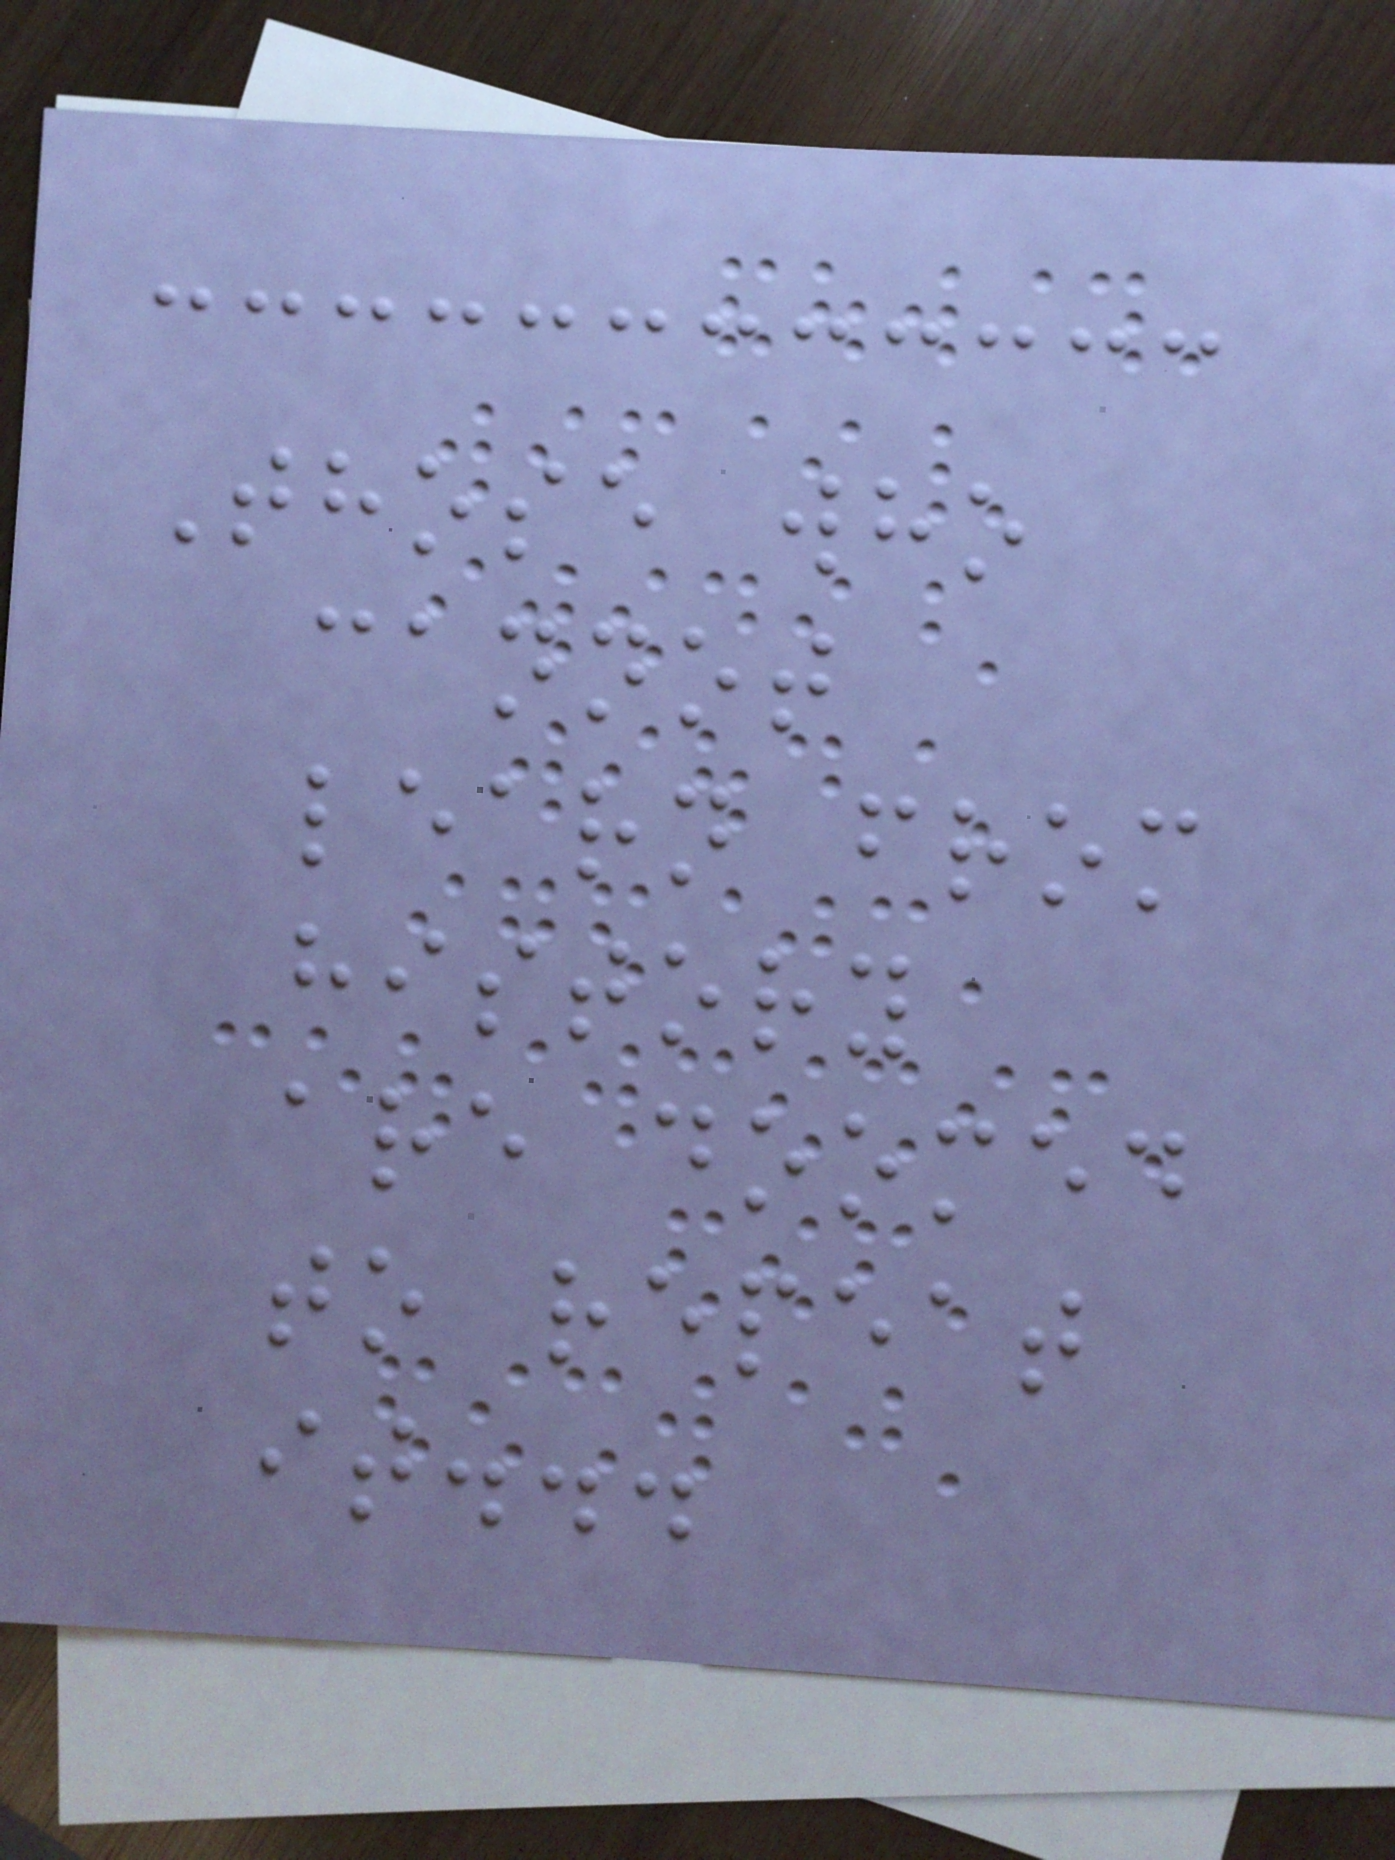Those who
cannot
learn from
history
are doomed
to repeat
it...
